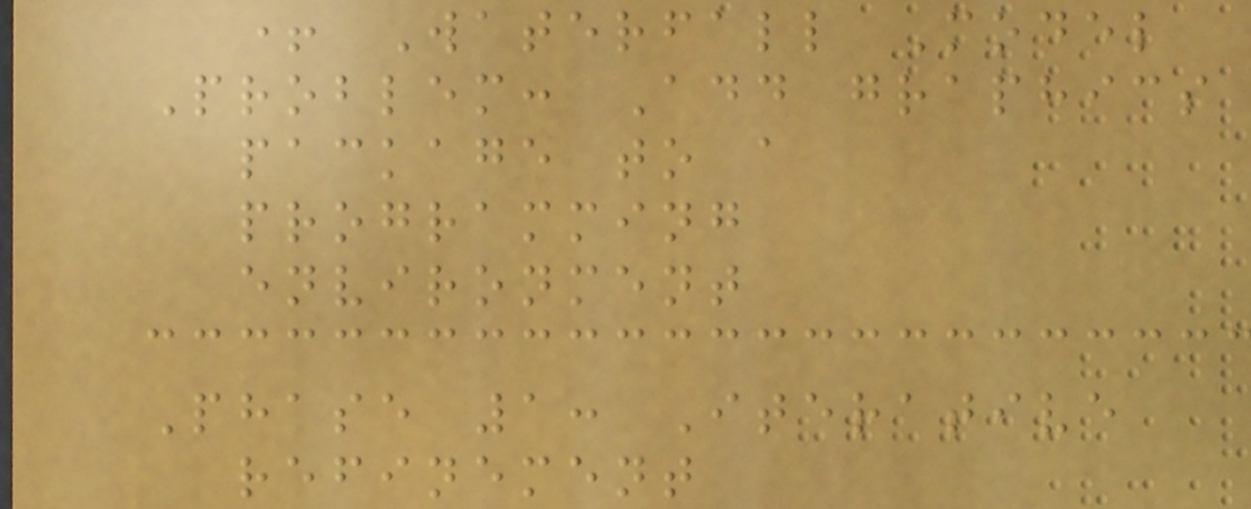+ Waterfall Model
Problem: Add graphics
package to a
programming
environment
Phase 1: Iterative
refinement
